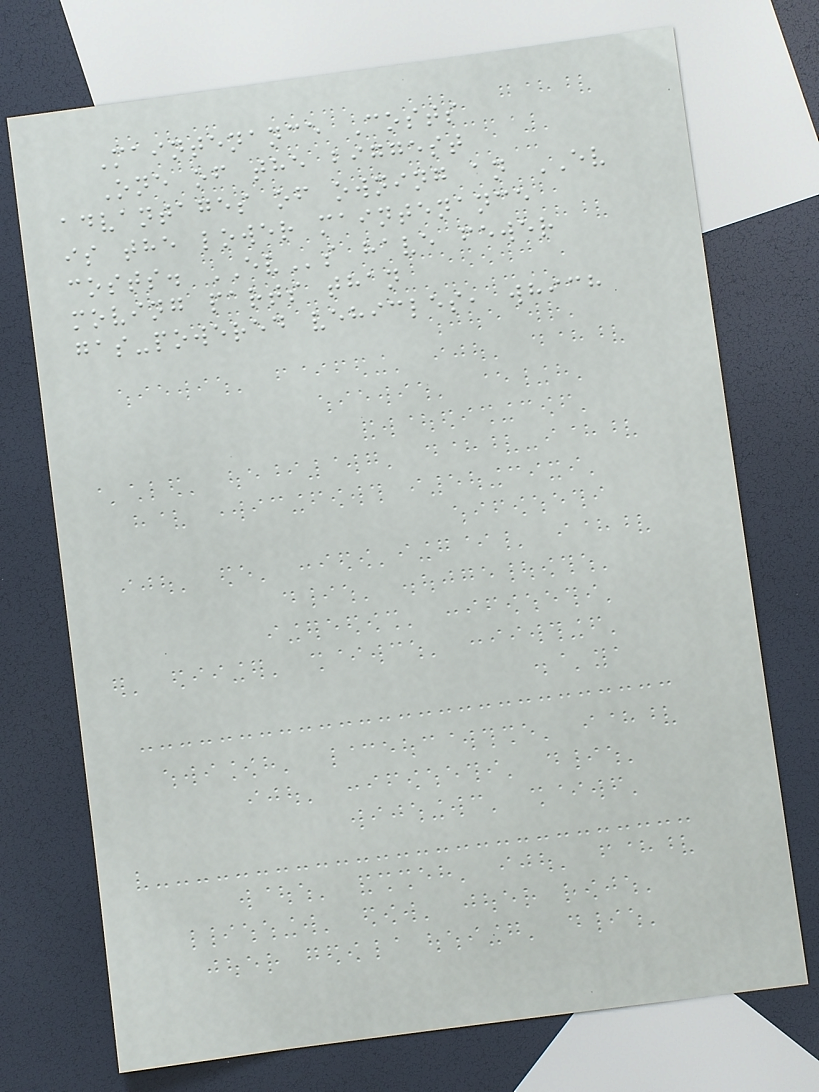Maintenance Costs
One of the biggest
advantages of owning an EV
is the lower maintenance
costs. EVs have fewer
moving parts than
gas-powered vehicles, which
